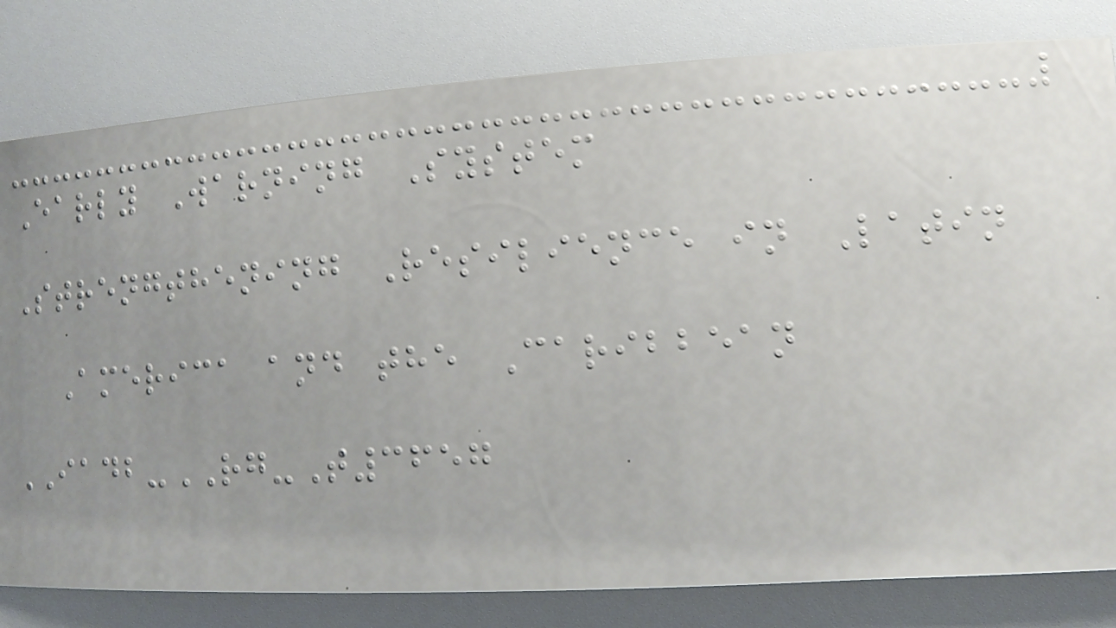Early Warning System
Strengthening Resilience in Latin
America and the Caribbean
IADB-RG-T3657
